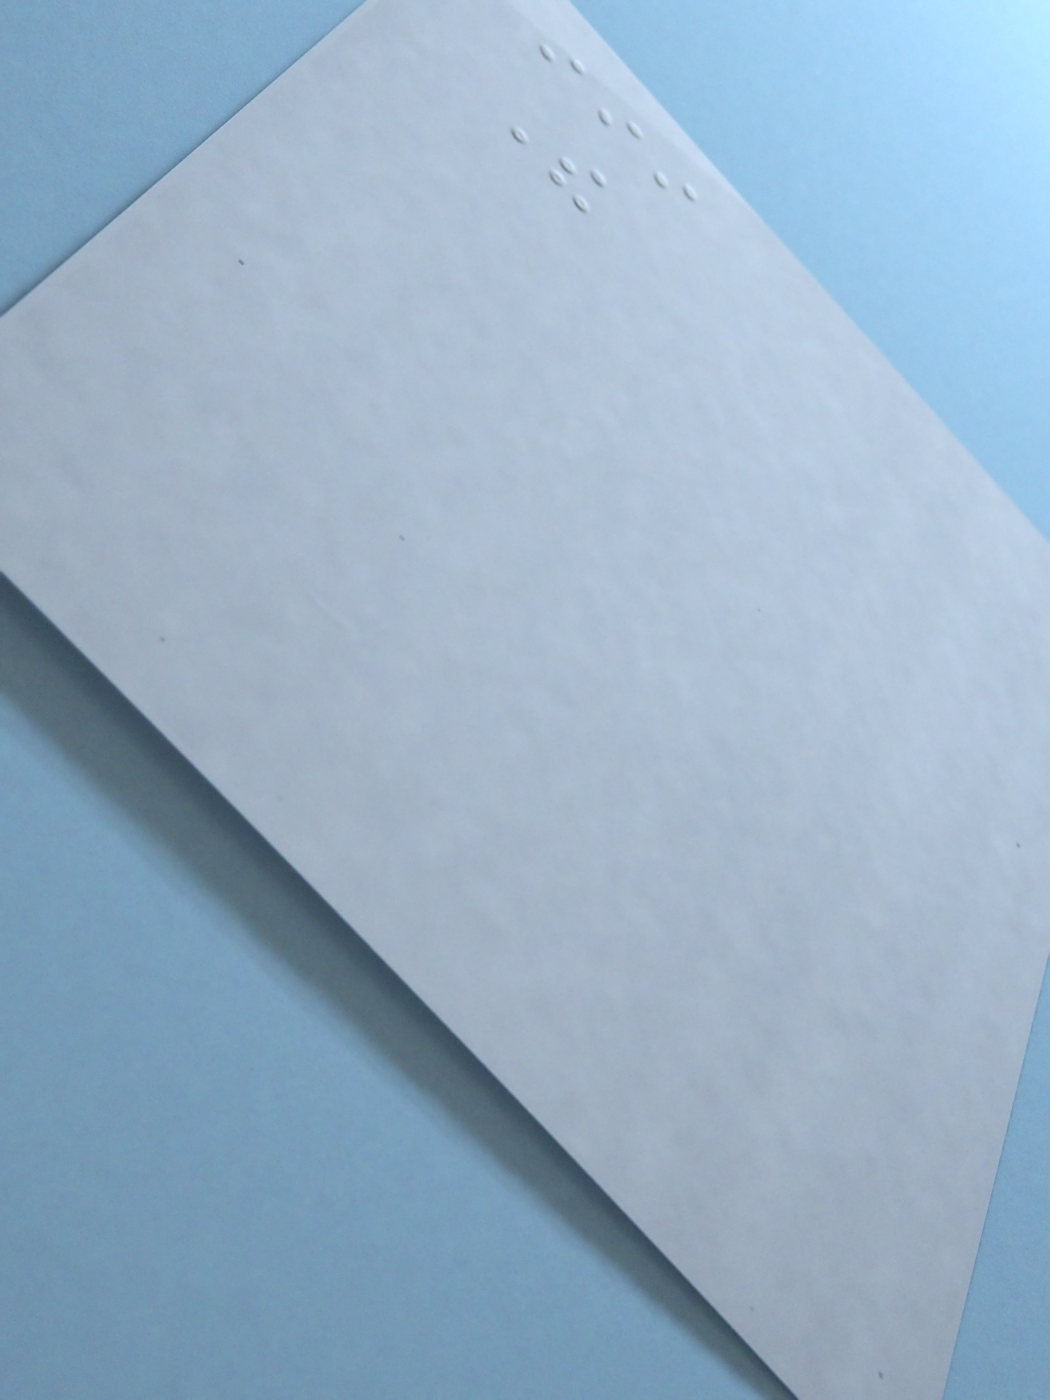iii
The
